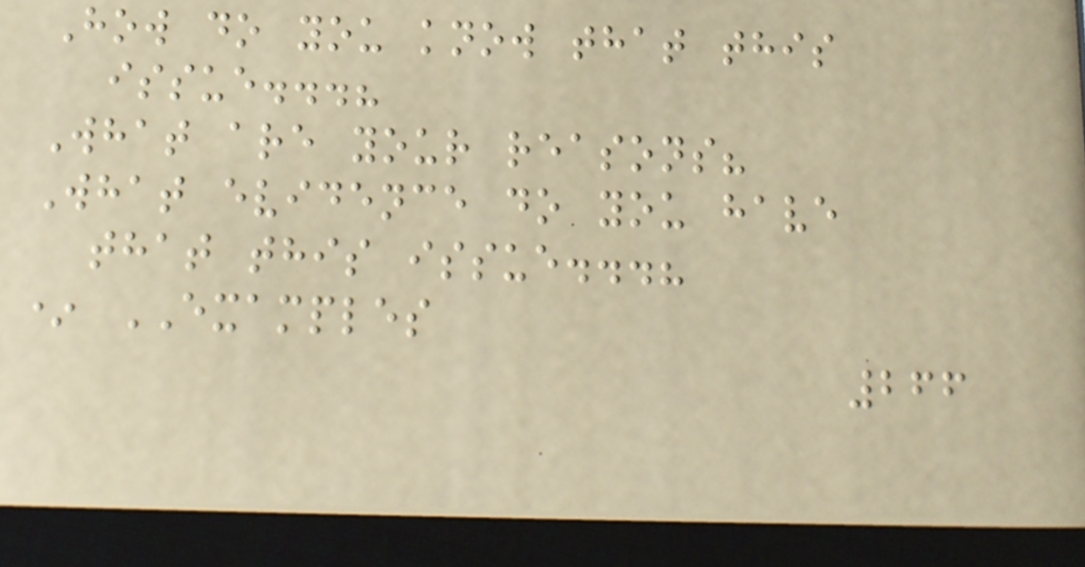How do you know that this
issue...?
What are your reasons?
What evidence do you have
that this issue...?
* EXAMPLES
266
